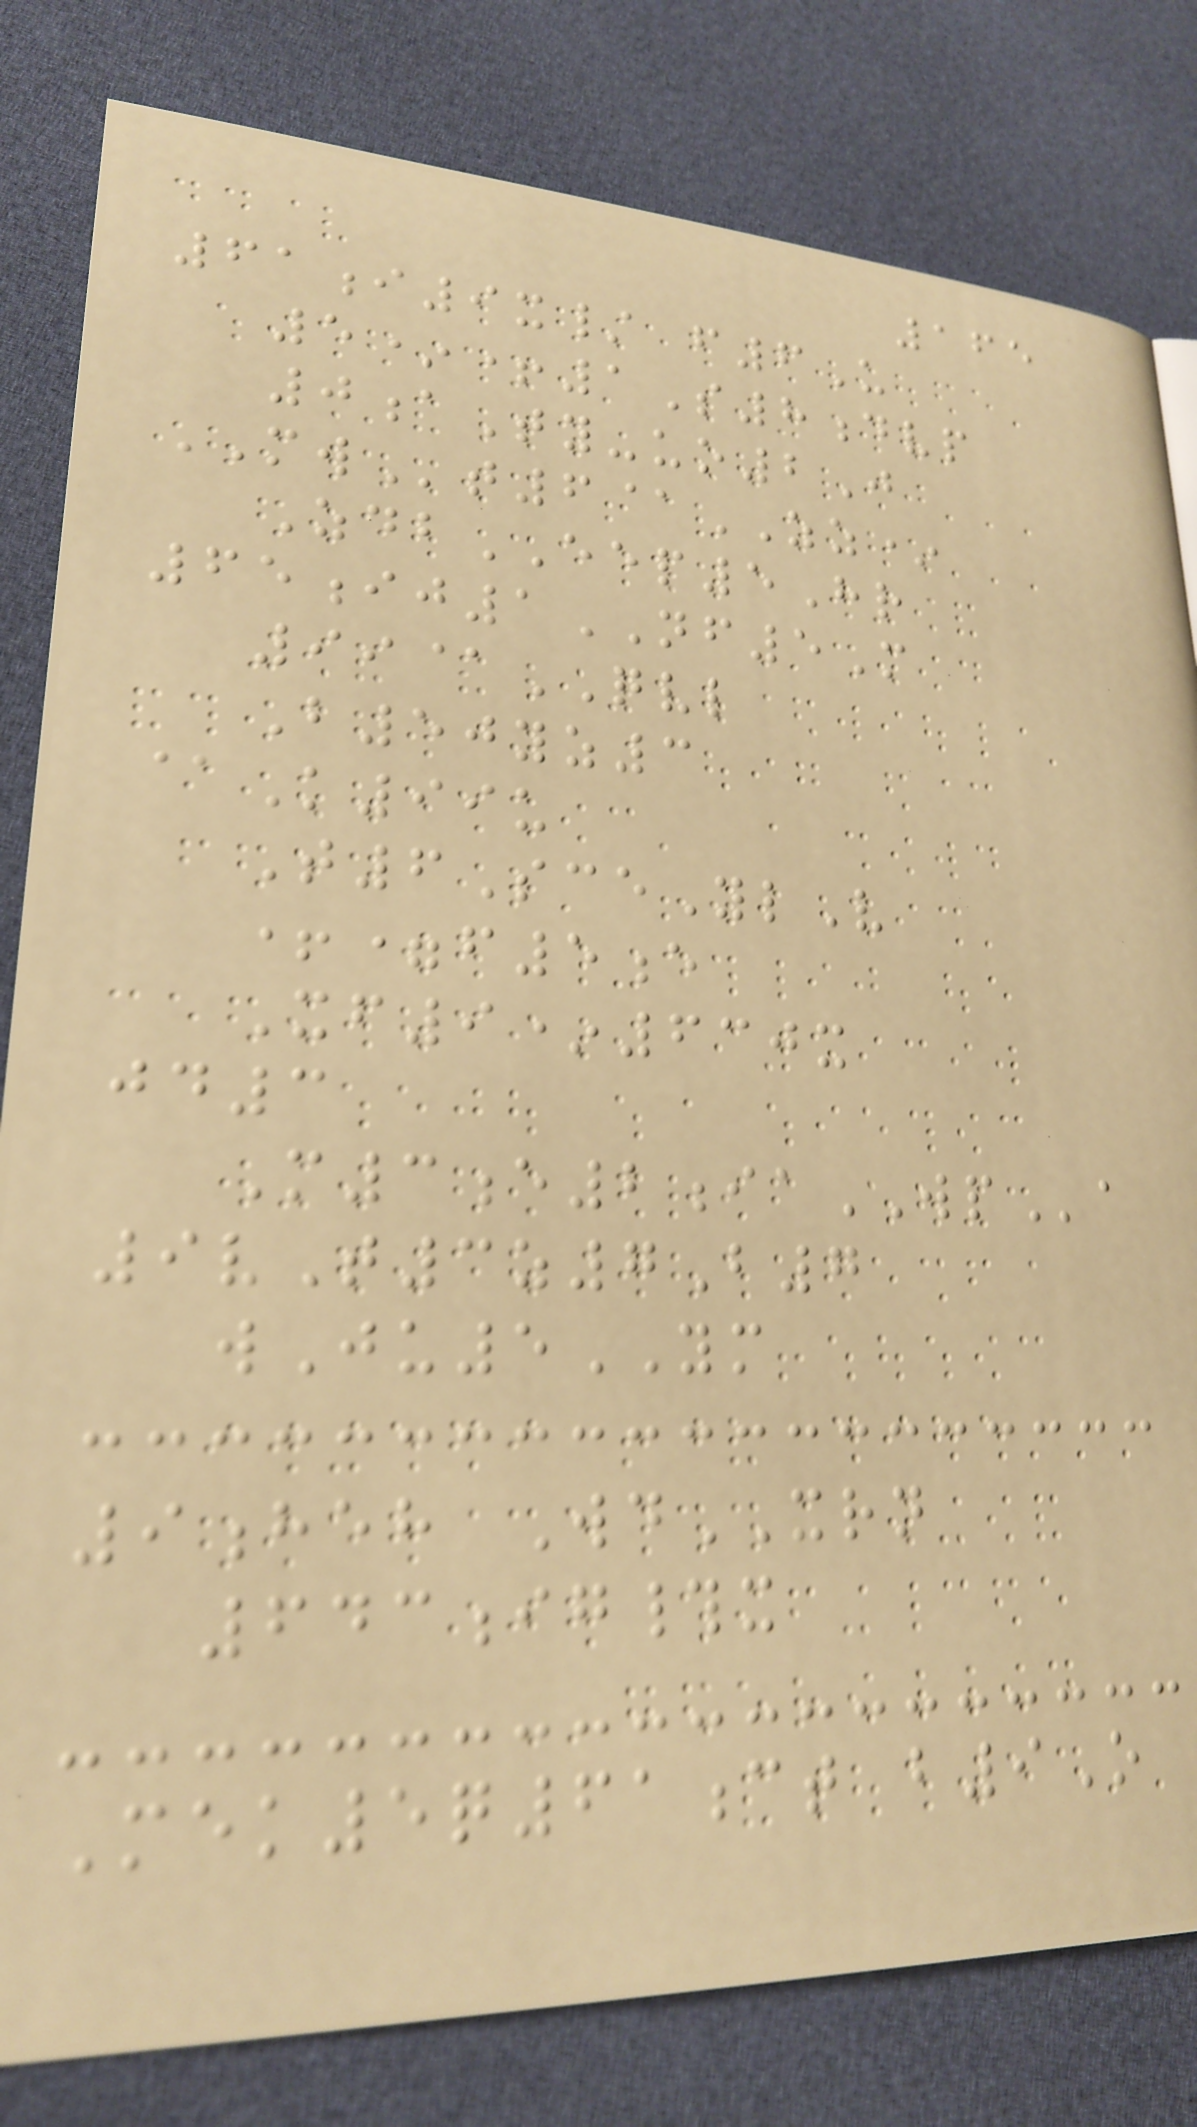165
61i9x/ f6U
5*+1S8dvp
0aTy-uo2J
MWt6@ZZ*
ZdbEEP5Hr
65ij1NF5M
99@QVL
B50yz3
@K99u
T6SceYlV
+=f5e
Xf9*630x
jd3
M3e2iaWPa
9vT3z7B7
wJu5YM
9heh WdXRN
643ig#x
Mek5q61ct b9O
